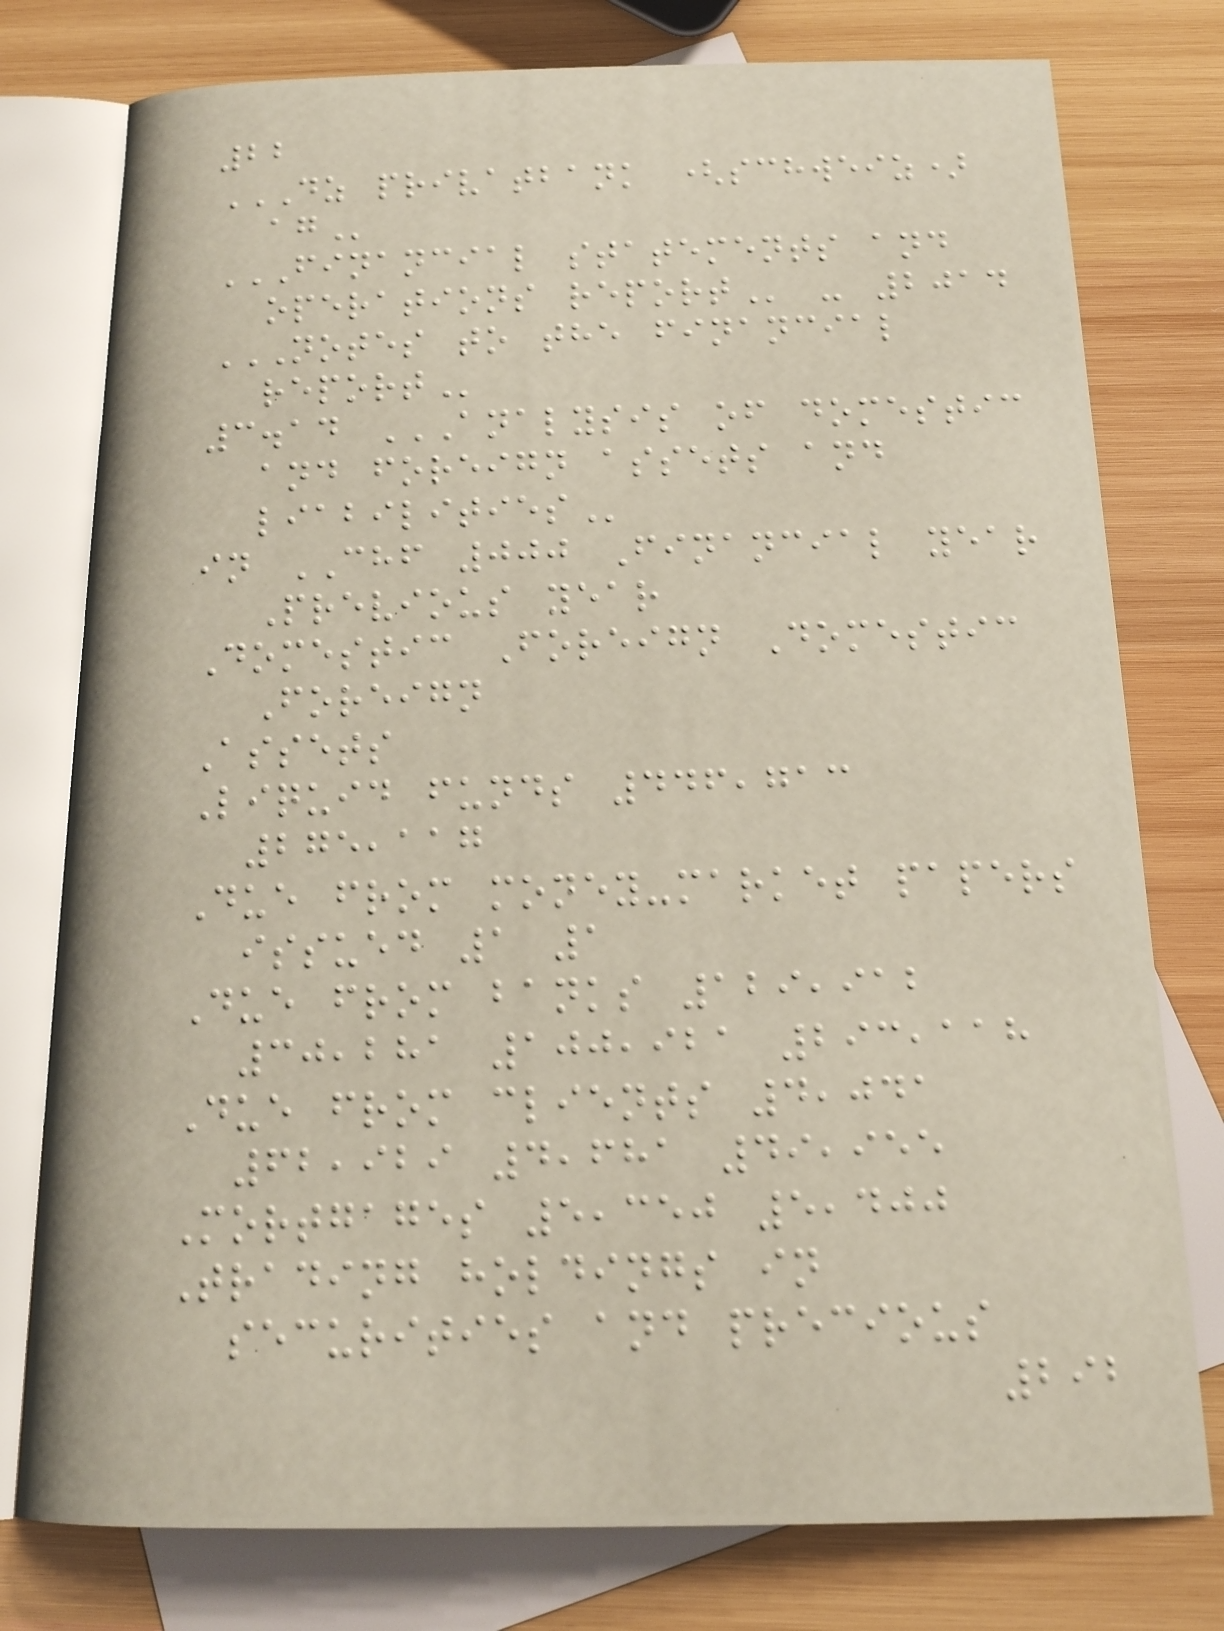22
DZ PRIVATBANK (SCHWEIZ)
AG
FINANCIAL STATEMENTS AND
OPERATIONS REPORT - 2014
NOTES TO THE FINANCIAL
REPORT
3.14 ANALYSIS OF DOMESTIC
AND FOREIGN ASSETS AND
LIABILITIES
in CHF 000 Financial year
Previous year
Domestic Foreign Domestic
Foreign
Assets
Liquid funds 446,713
275,117
Due from money-market papers
issued 1 1
Due from banks 129,912
30,281 100,921 293,118
Due from clients 4,041
62,929 4,681 49,955
Mortgages 5,350 5,400
Trading holdings in
securities and precious
292
